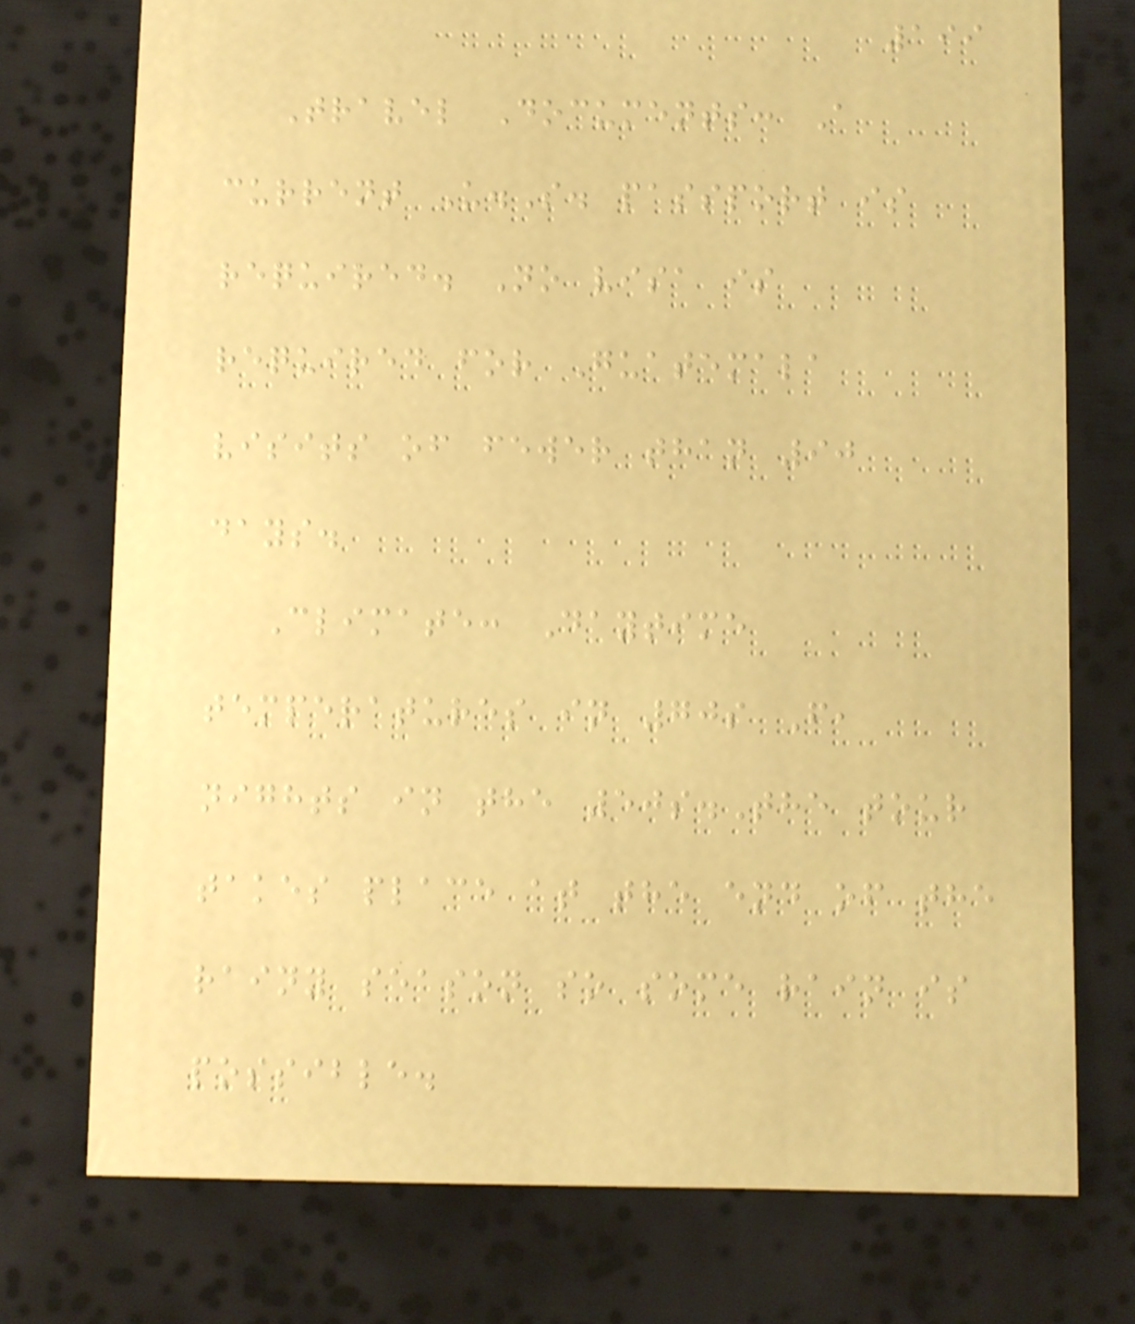199
Travel Documents: A
current U.S. passport is
required. No visa is
required for Guatemala
visits of fewer than 90
days.
Climate: Daytime
temperatures in 70s F,
nights in the 50s.The tour
takes place at the end of the
rainy season so some rain is
possible.
